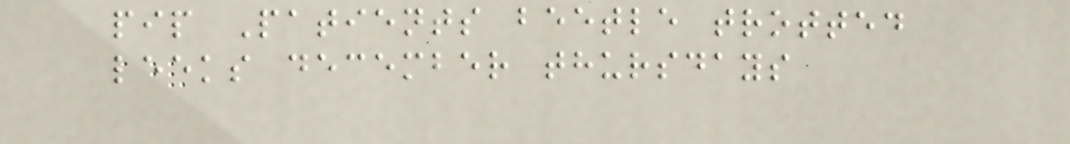pip Patients beetle trotted
leeks december thursdays
